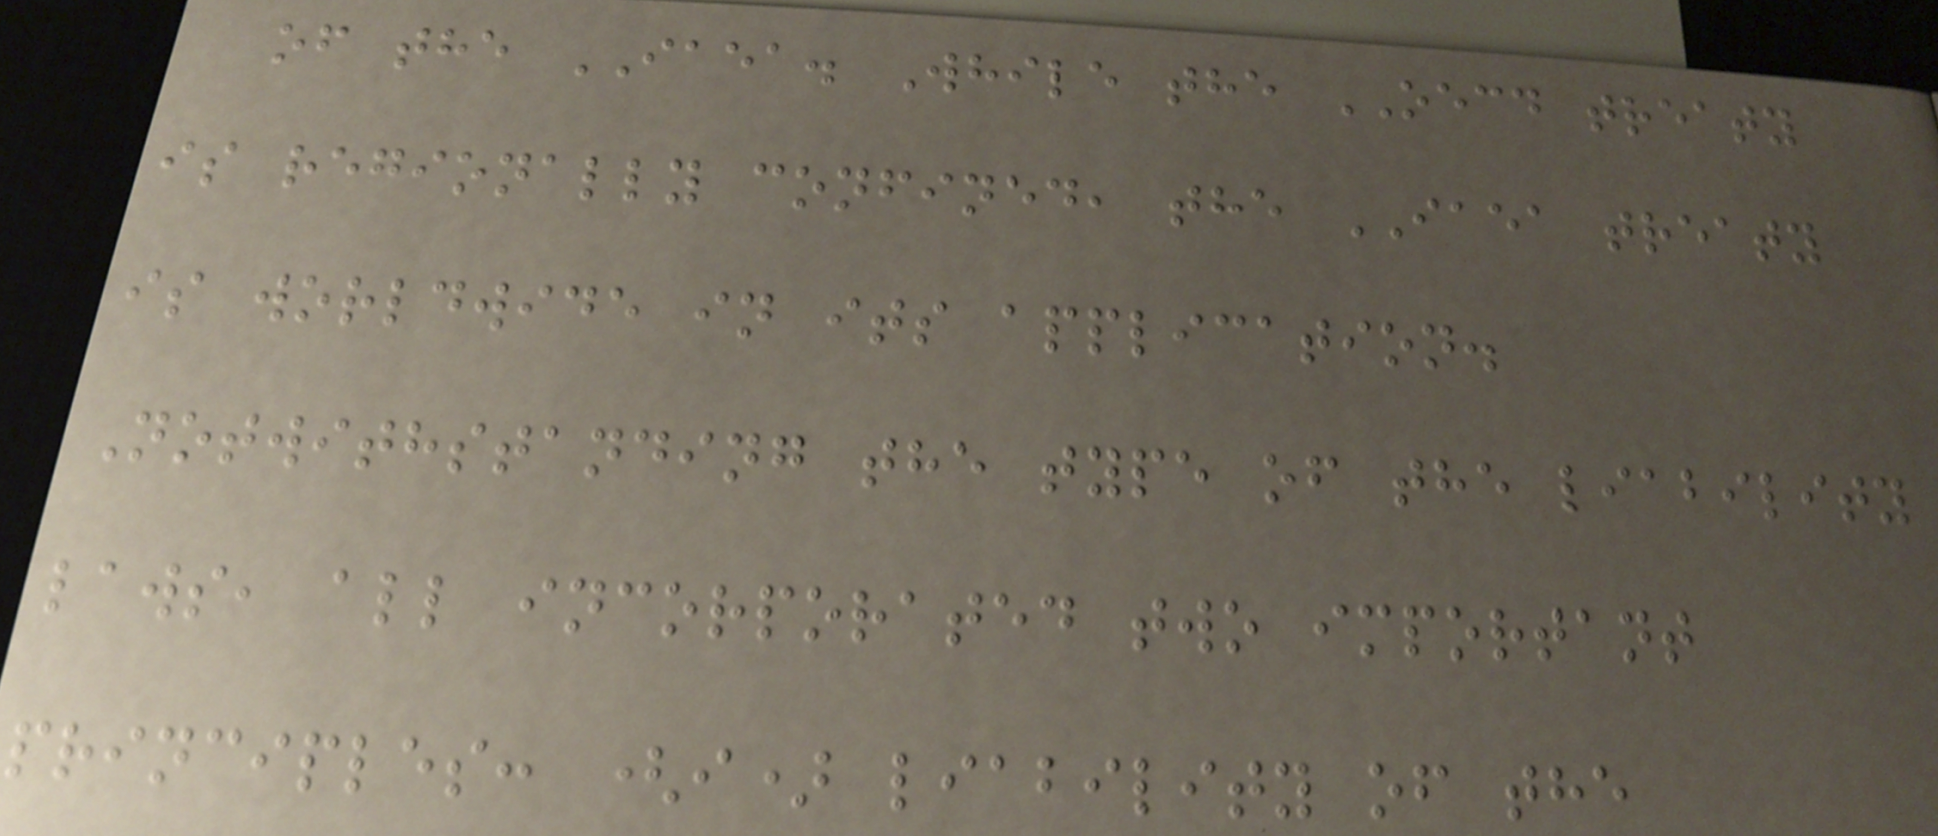of the IAEA. While the OECD treaty
is regionally confined, the IAEA treaty
is worldwide in its application.
Notwithstanding the type of the liability
laws, all incorporated two important
principles: (i) liability of the
